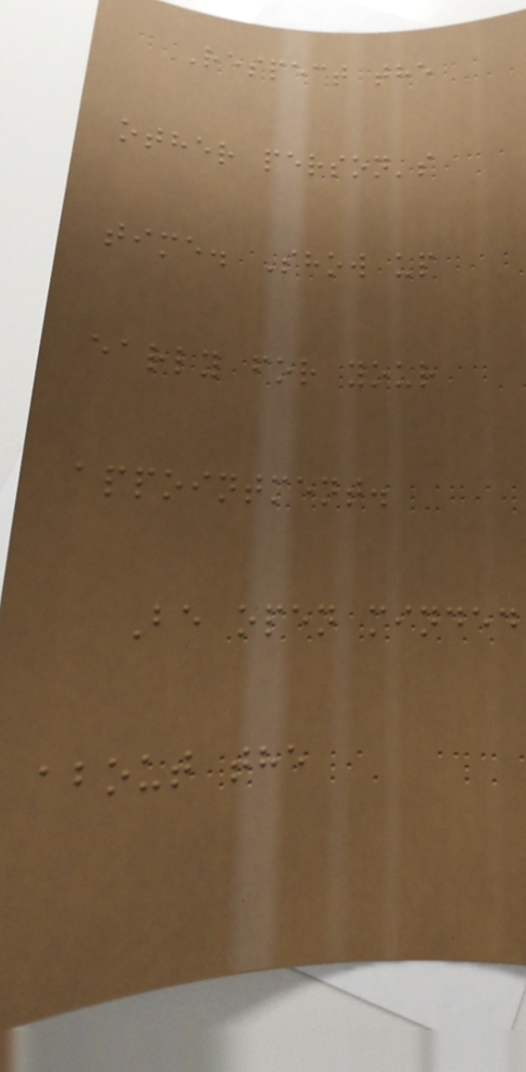Respect the
other person's
time. Show up
early for your
appointment.
Be open minded
about the
